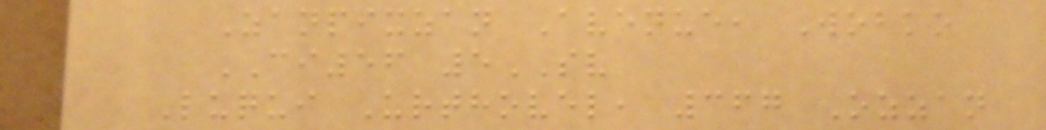Zanpixzan Avenue, Wobko
CI56 5SV
Luqui Urthovel, 367 Ozzan
